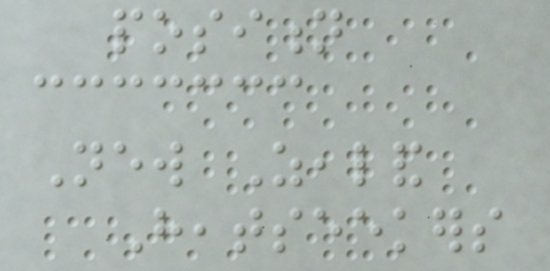position
New Zealand
Heatseekers
